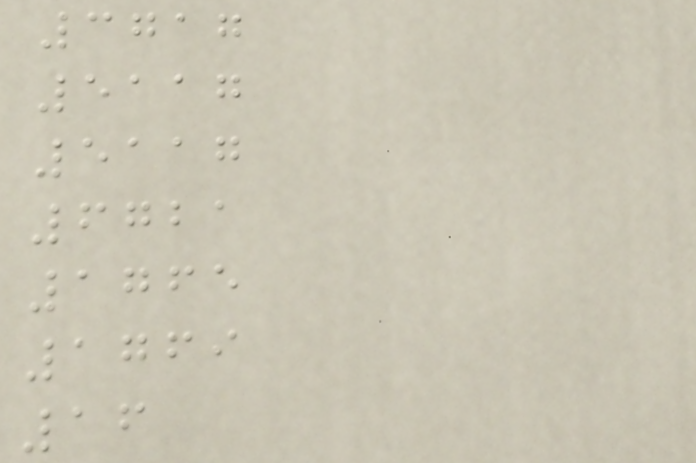3717
5117
5117
6721
1765
1769
16
